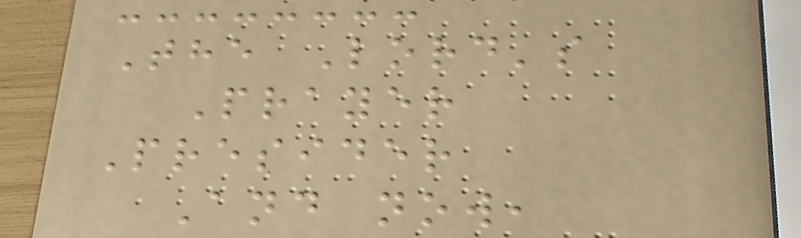The Lord's
Prayer
Presider
And now,
